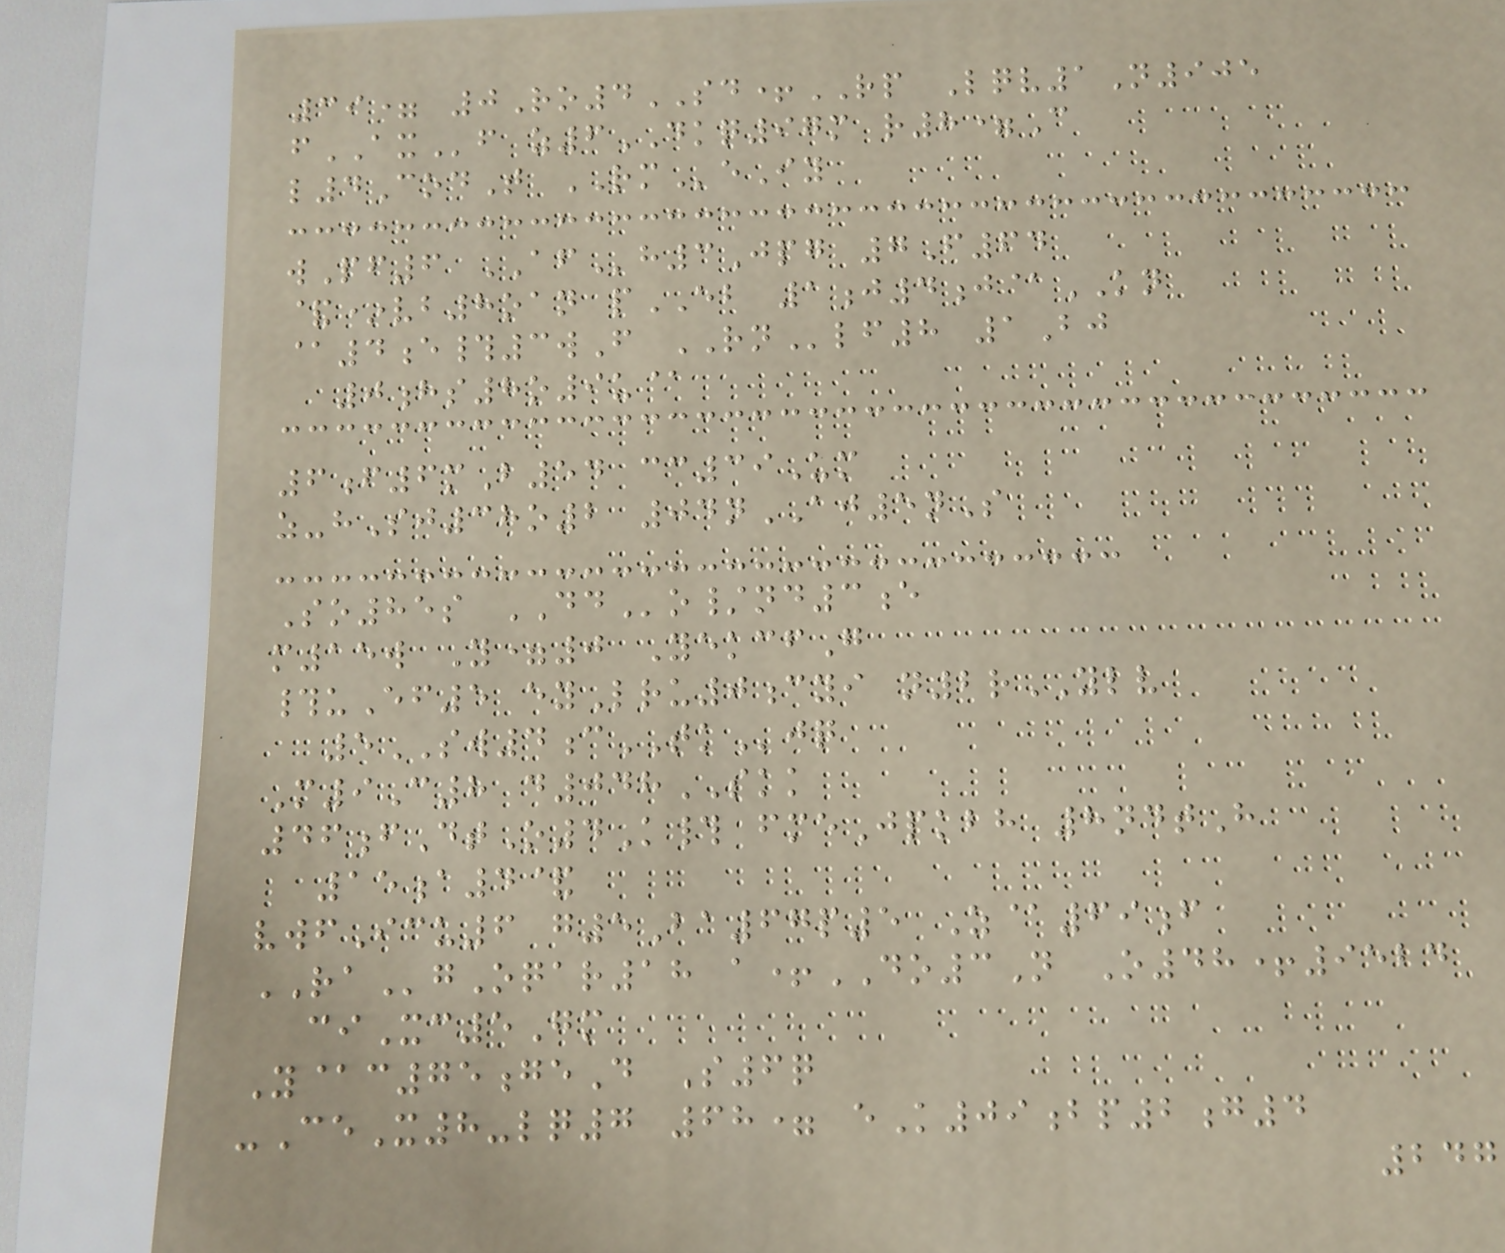39= 0Ro4SD+RP Lqv1N905
fAXf z6DKQ97m r8=C
l4CodT RMeIy
wPf6 AFh3Jpg 7F64
&*vb8oan pEB 1j4j@KN
@4e#3wF RNlf8 1Bj
0hs8o9u@
6f6mB54 cc39Um
z-hSj38o2 04nAJ5nS
So85s DDo/nd3e
m15w Y=0 YekcfG
#uEf5 eyLru0cyi n2rYLV
5SW4cTKjq
M9C8 d048SKK
46fDtO4K# fmeJpkbh 8ndtH
15a4&
vwfIcu6 g5Ba67p5 Z@69f
RAgOqar18 a+DO3N O48+9524
ciXc5Gm
Y@c75geD S6q
-CeX8-lq7 68= eK09bp2g4
247
